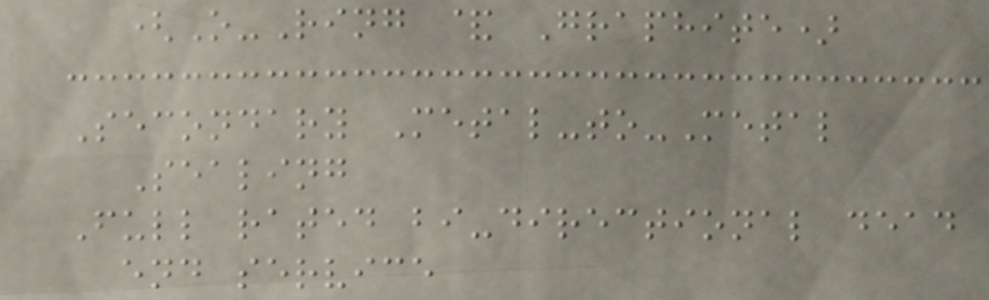(O-Ring & Graphite)
Secondary Metal-to-Metal
Sealing
Full rated bi-directional dead
end service
